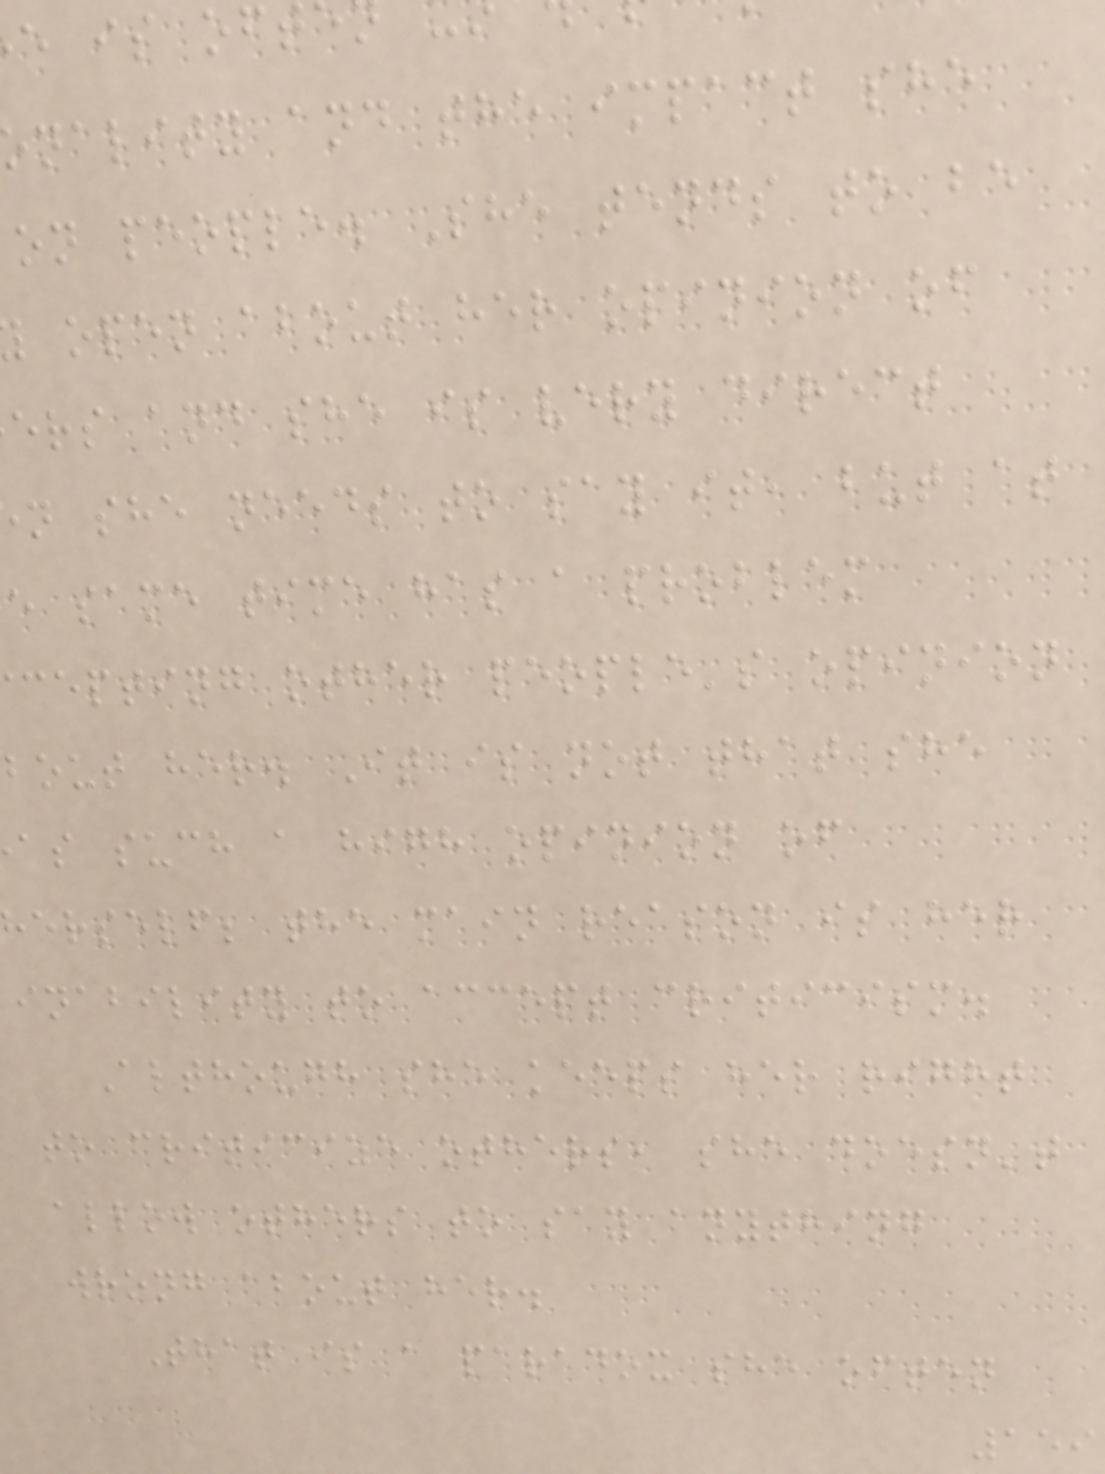e is oft
nality and the impact she
on people. She tends to be
open about her opinion of
ers and she is very direct
n she needs to say it, but at
e same time has a problem
cepting other people's opinion
bout her. It is not that she
as such a high opinion of
herself; the main reason is her
inability to accept criticism.
Although she keeps her right
to criticize others, she doesn't
allow others to say anything
wrong about her.
That is a paradox she often
159
